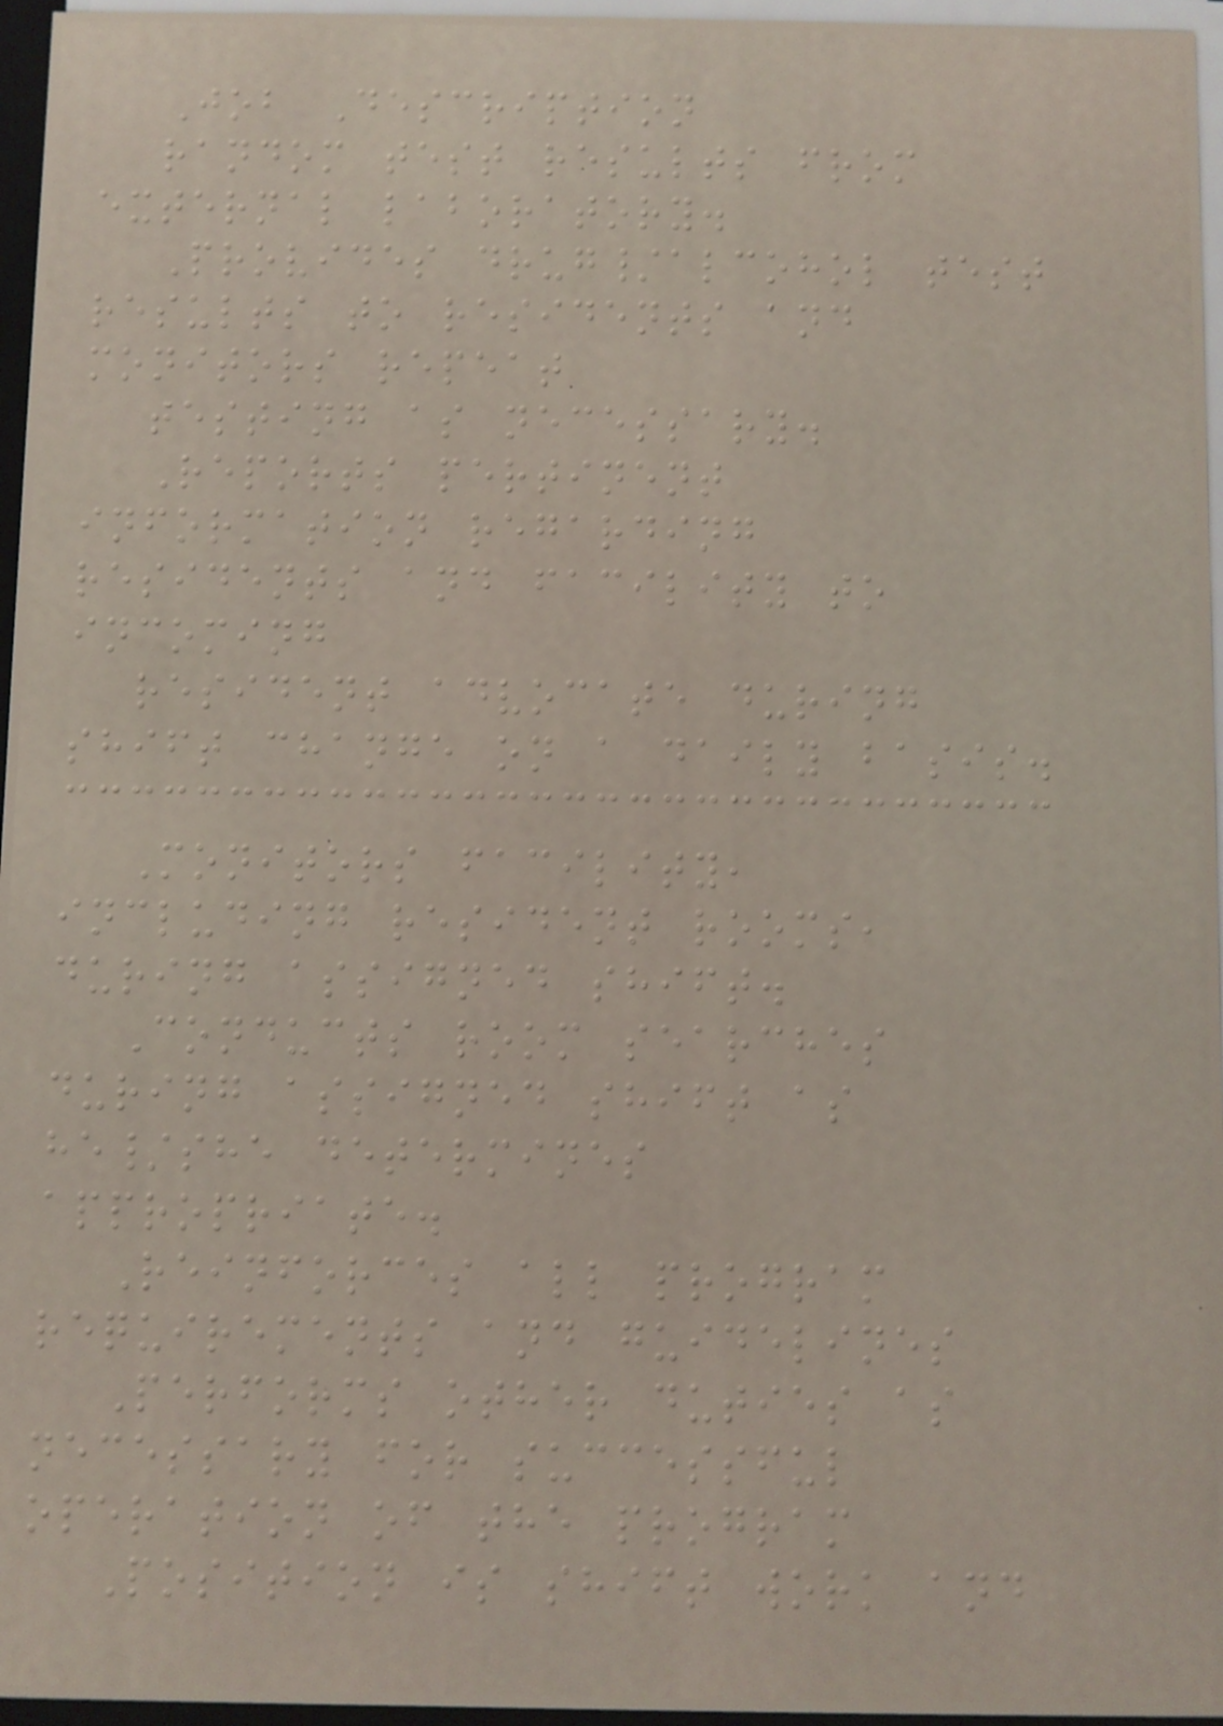Job Description
random test results from
external laboratory.
Provides drug/alcohol test
results to residents and
monitors repeat
testing as necessary.
Reports pertinent
information regarding
residents and facility to
incoming
resident advocate during
shift change on a daily basis.
Monitors facility,
including resident rooms,
during assigned shift.
Conducts room searches
during assigned shift as
he/she determines
appropriate.
Reinforces all program
requirements and guidelines
Performs other duties as
necessary for successful
operation of the program
Position is shift work and
